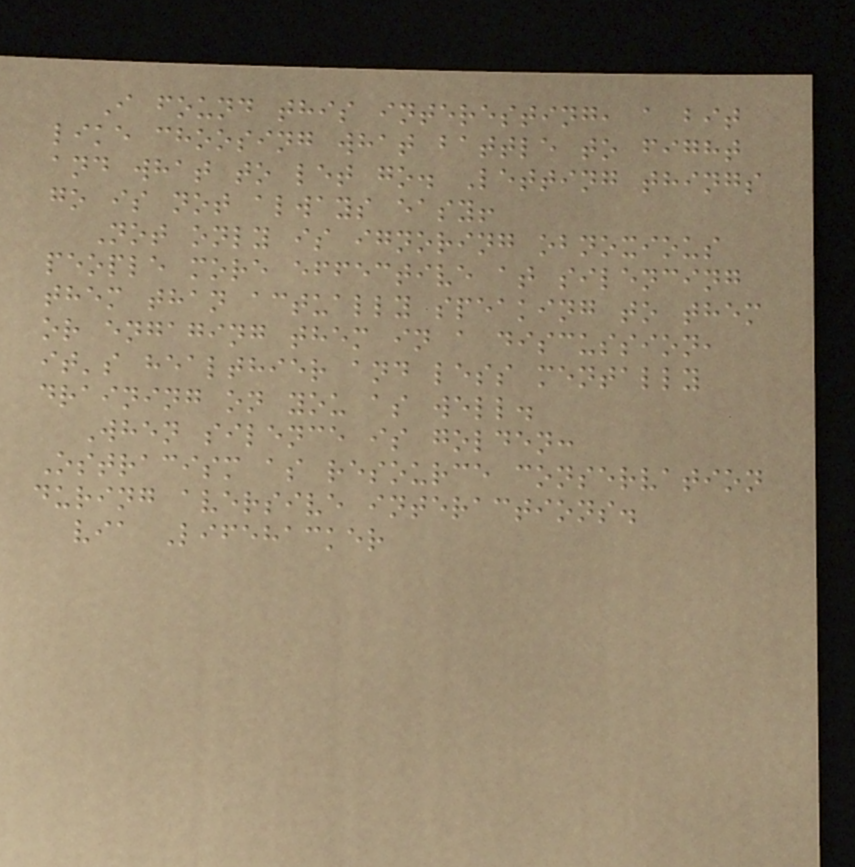I found this interesting, a bit
like choosing what battle to fight
and what to let go. Letting things
go is not always easy!
Not only is ignoring obnoxious
people more effective at silencing
them than actually speaking to them
or engaging them in a discussion,
it's healthier and less mentally
draining on you as well.
When silence is golden:
Ostracism as resource conservation
during aversive interactions.
via Lifehacker
